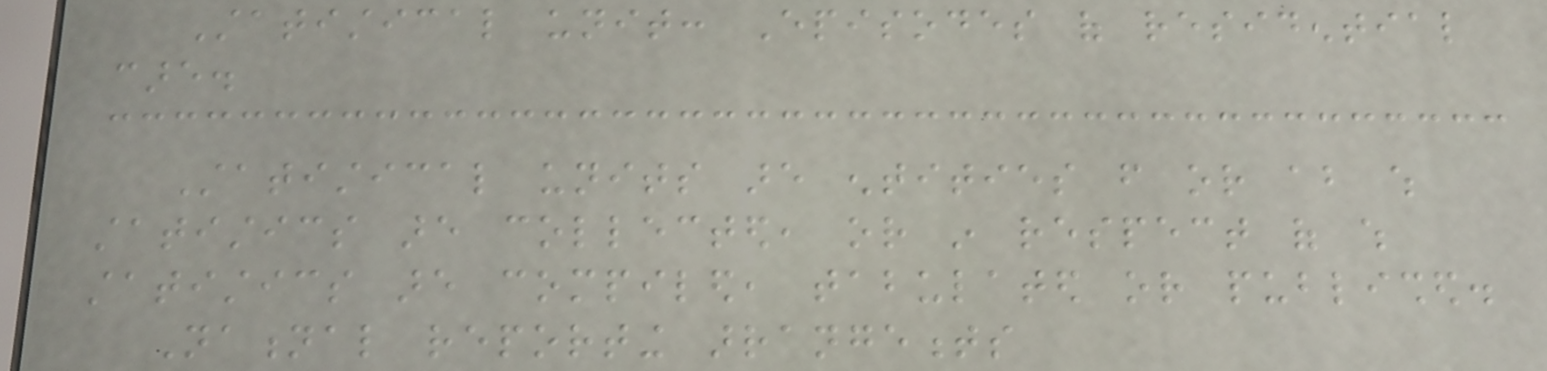Statistical unit: Episodes of residential
care.
Statistical units are entities from or about which
statistics are collected, or in respect of which
statistics are compiled, tabulated or published.
National reporting arrangements
